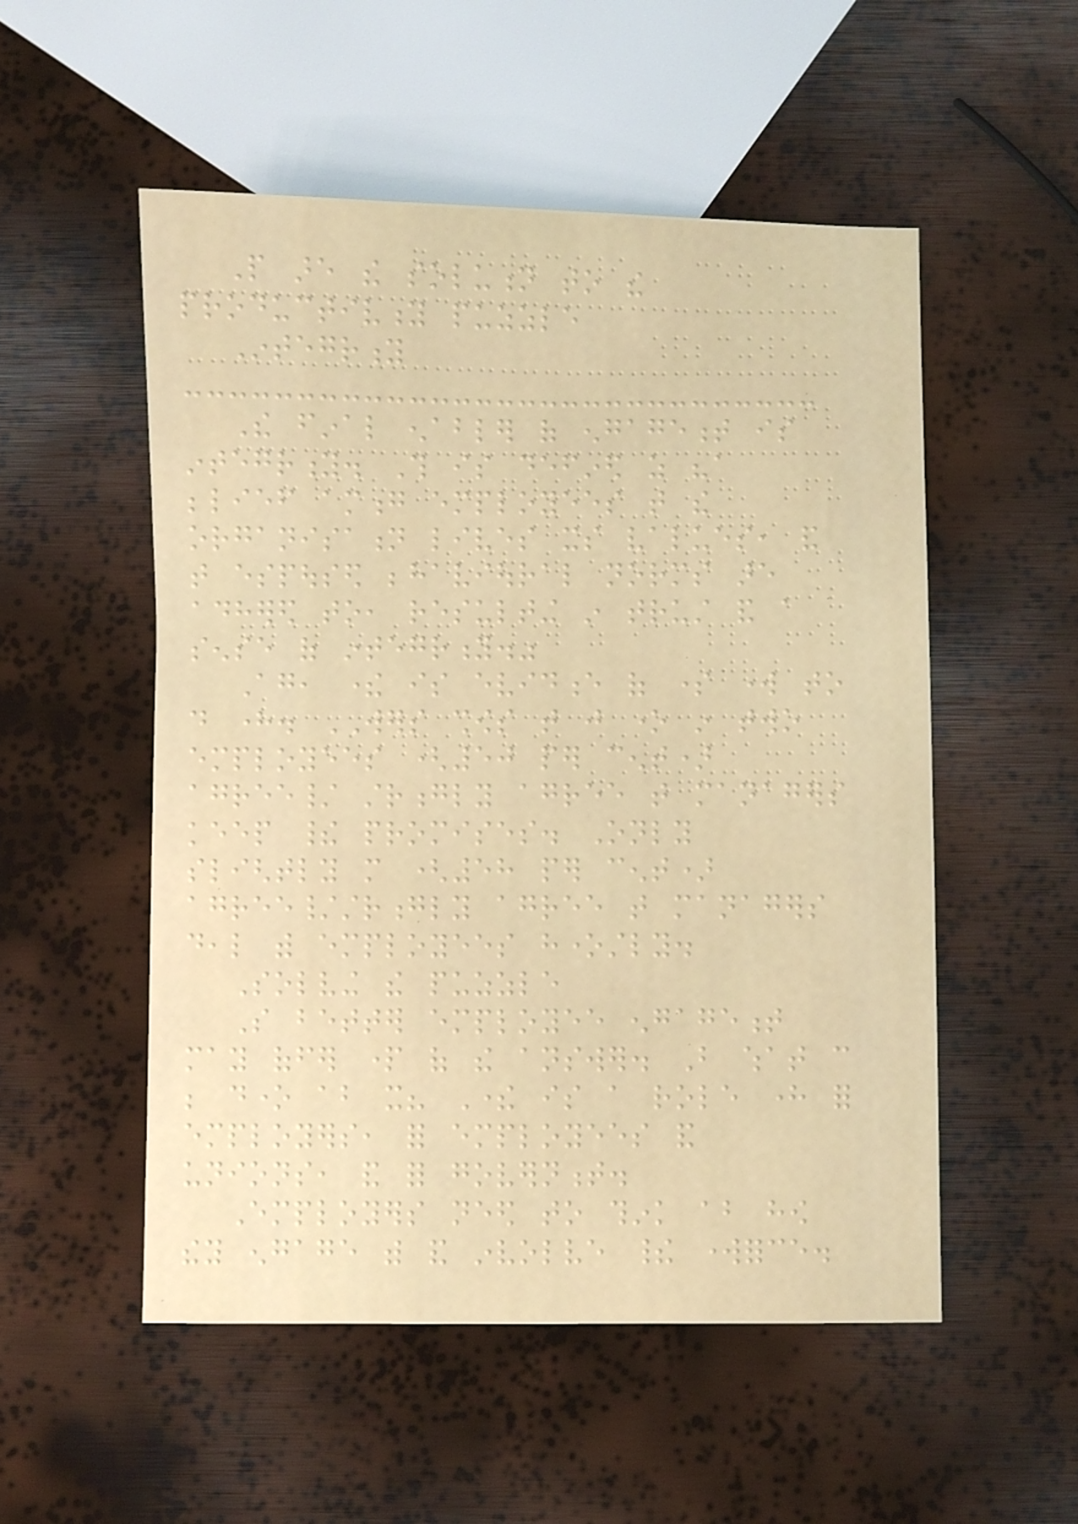People are the solution to the
productivity puzzle
Integrity
The final enabler of engagement is
integrity. This is defined as "a
belief among employees that the
organisation lives its values, and
that espoused behavioural norms are
adhered to, resulting in trust and a
sense of integrity."
Again, there is evidence of some work to
do here. WERS shows that just one in two
employees (50 per cent)
agree/ strongly agree that managers
keep their promises. Only
slightly more (58 per cent)
agree/strongly agree that managers
deal with employees honestly.
Solving the puzzle
So better employee engagement
may offer part of the answer. But what can
be done about it? There is a role here for
employers, for employees and
unions, and for government.
Employers need to think about how
they engage with and involve their workforce.
